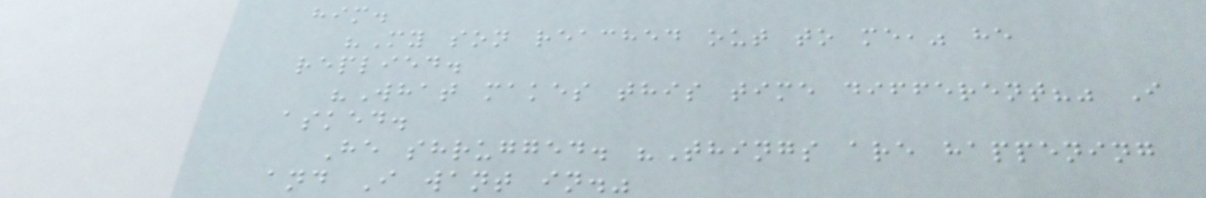him.
"My son reached out to me," he
replied.
"What makes this time different?" I
asked.
He shrugged. "Things are happening
and I want in."
